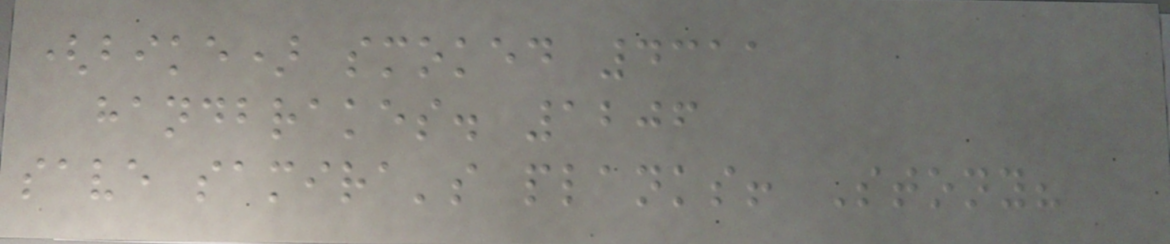(bike) smoked 4311
handbrakes. 1206
save samira's planks! Stony?
